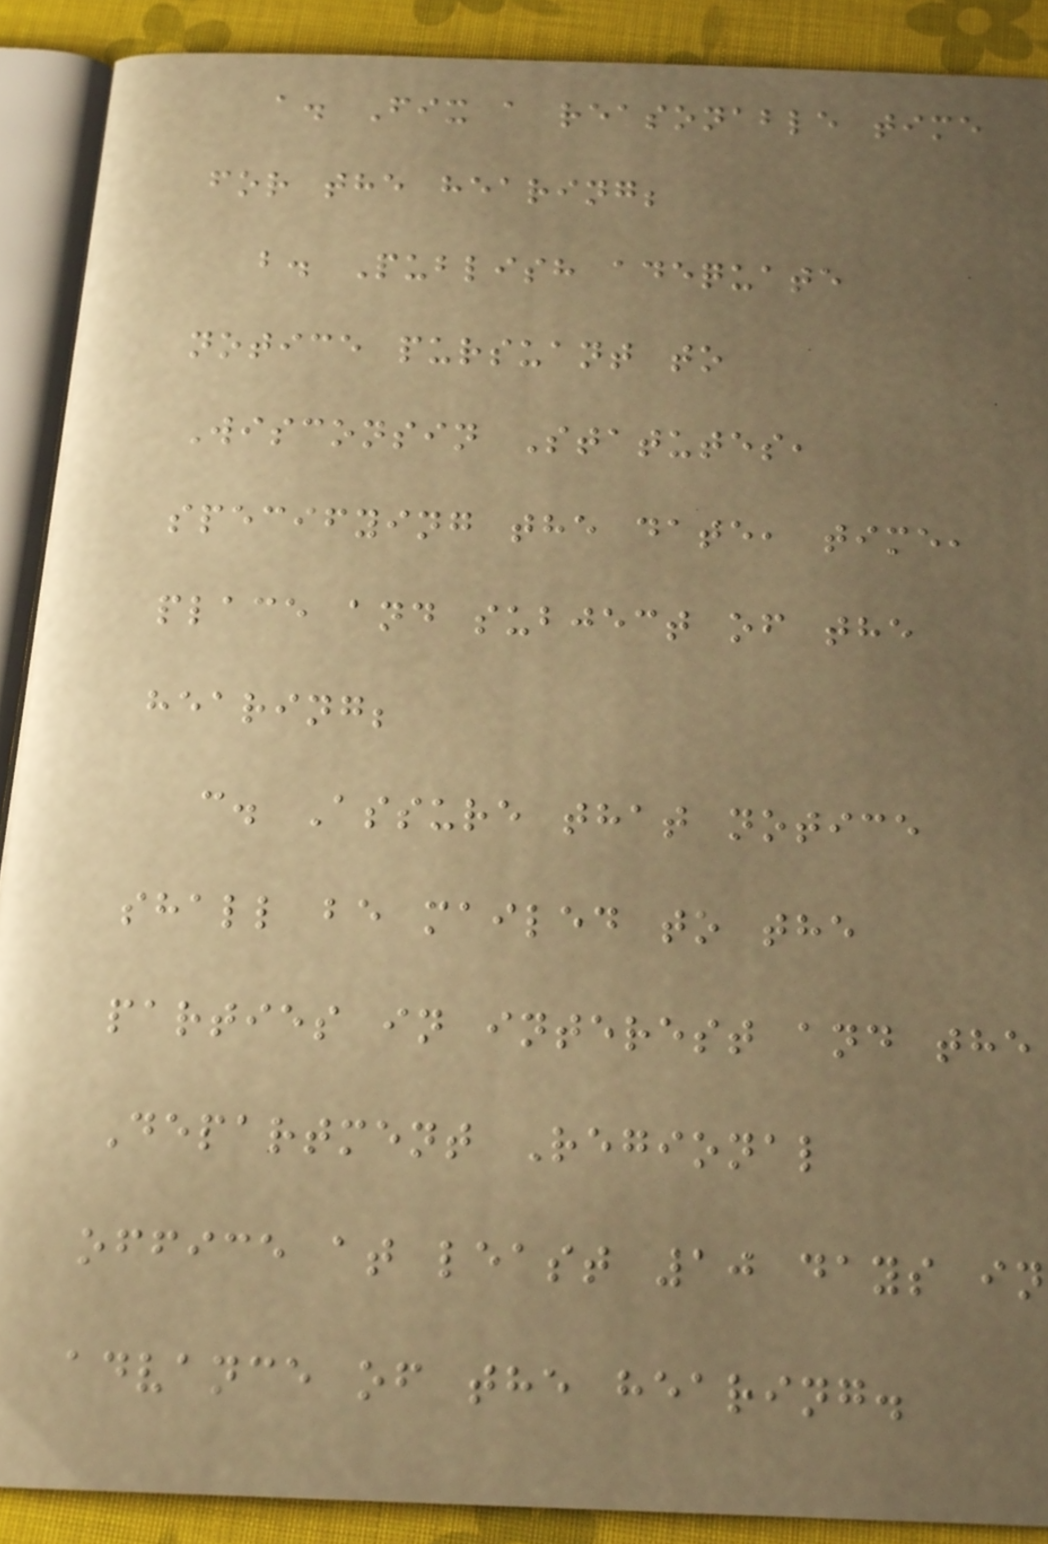a. Fix a reasonable time
for the hearing;
b. Publish adequate
notice pursuant to
Wisconsin Statutes,
specifying the date, time,
place and subject of the
hearing;
c. Assure that notice
shall be mailed to the
parties in interest and the
Department Regional
office at least 10 days in
advance of the hearing.
